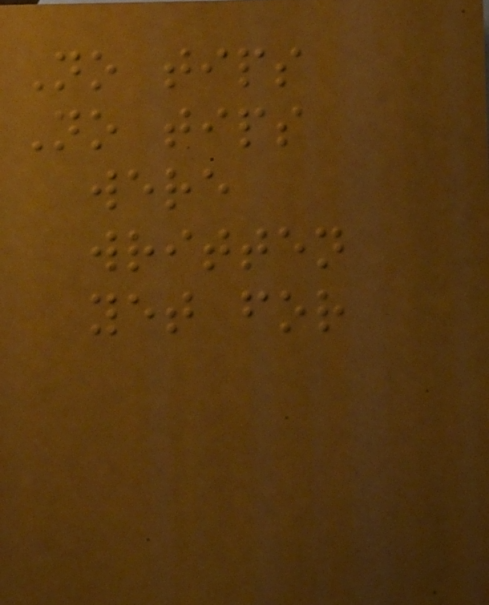No tips
No tips
were
written
yet for
